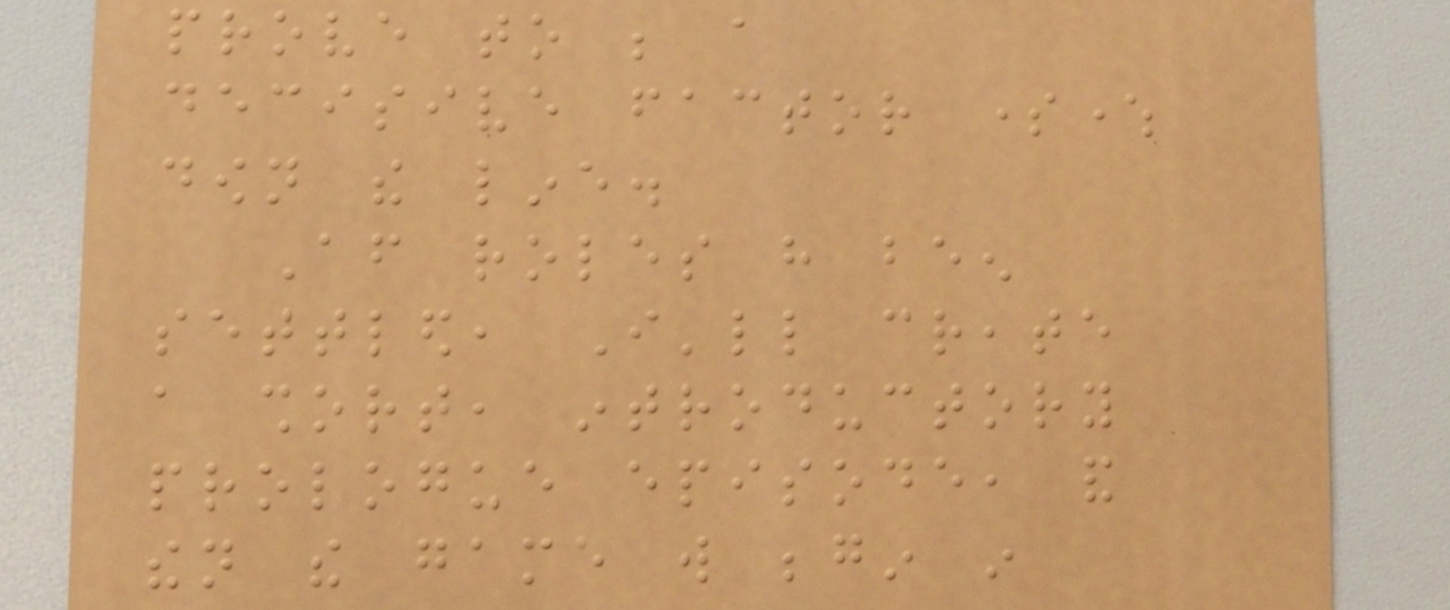prove to be a
decisive factor somewhere
down the line.
After roles have been
settled, I'll create
a short, introductory
prologue episode, and
then the game will begin in
